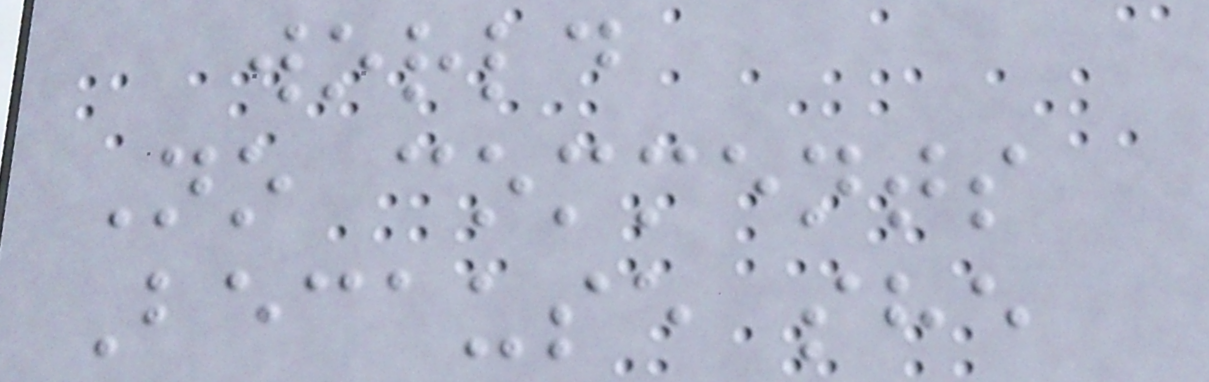world
No comments
Because she
